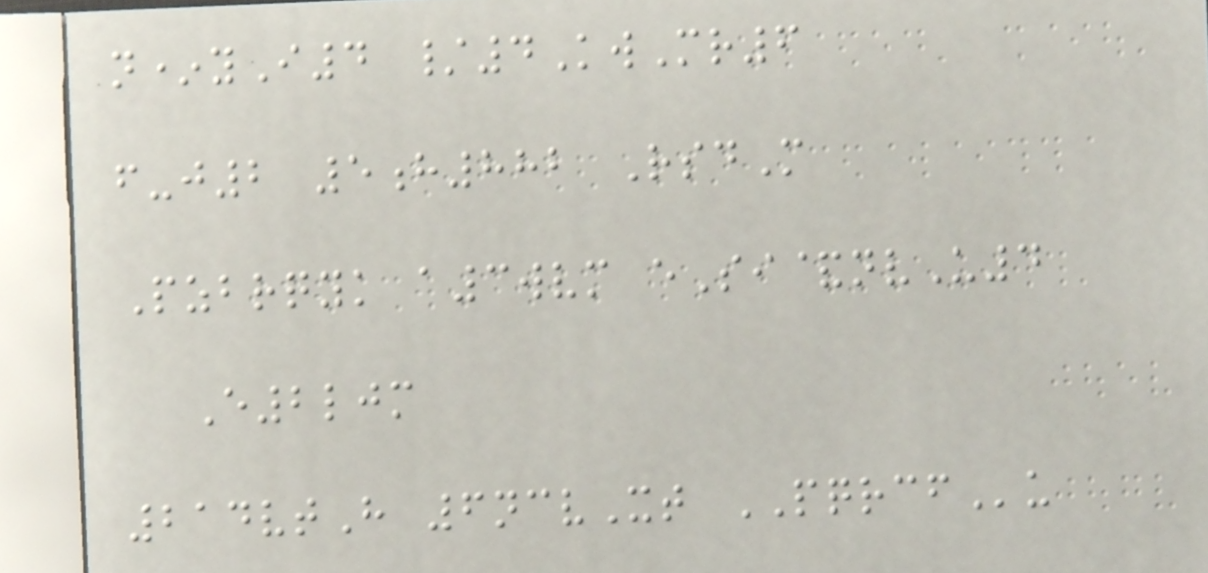n*yI4 /4KwMr6
f-j2 5h882 RsdM
Pzbrqyk a3wvm eSi&nvU4
E2ljm
214vtH 6ncvXt PQRCFu
